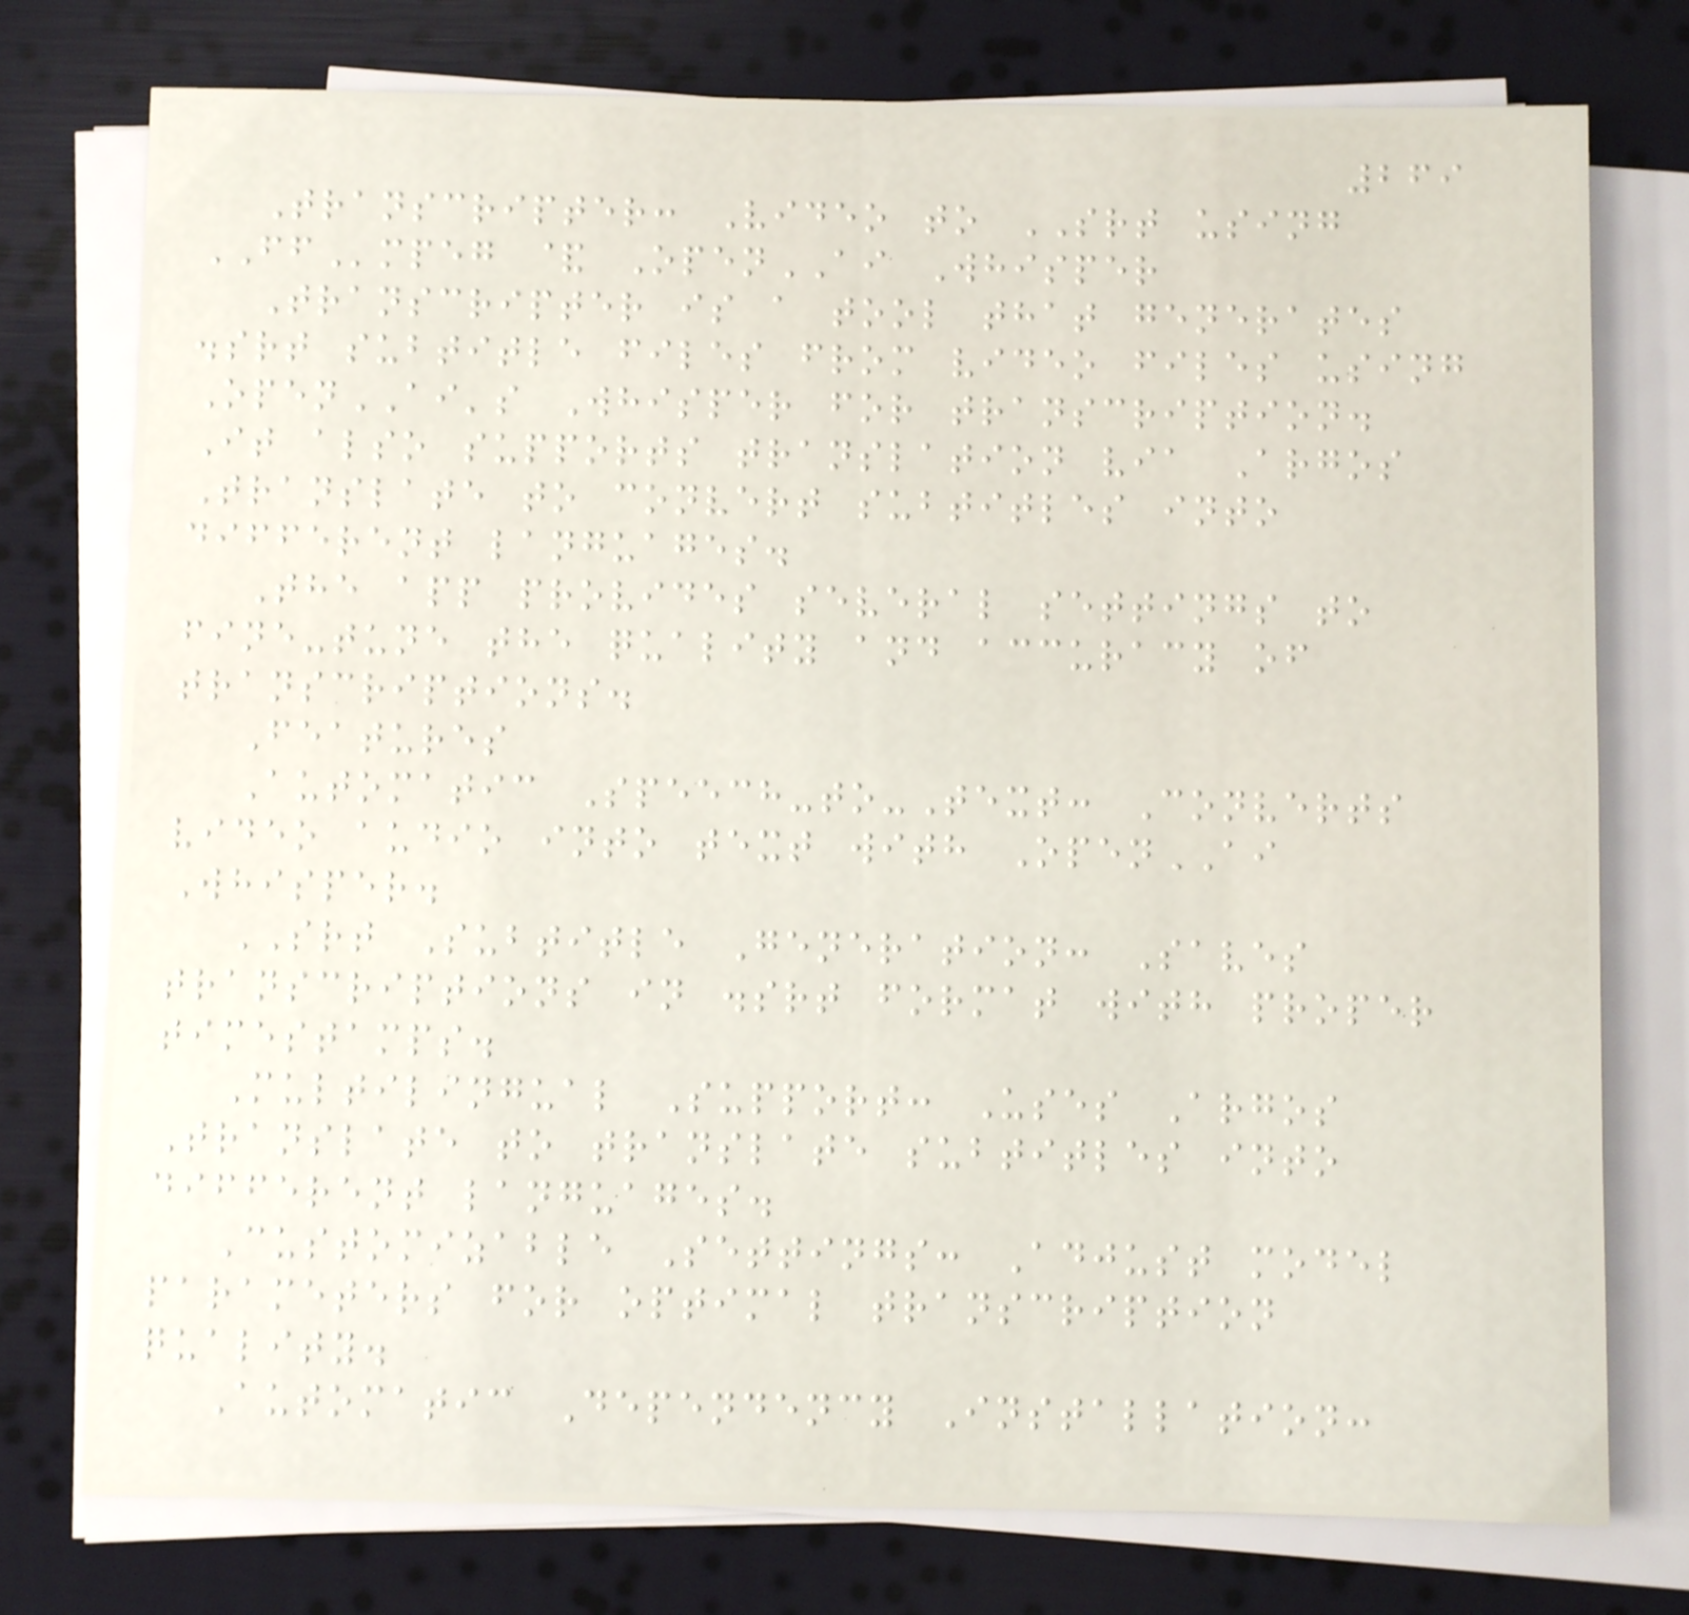269
Transcripter: Video to SRT using
FFmpeg & OpenAI Whisper
Transcripter is a tool that generates
.srt subtitle files from video files using
OpenAI's Whisper for transcription.
It also supports translation via Argos
Translate to convert subtitles into
different languages.
The app provides several settings to
fine-tune the quality and accuracy of
transcriptions.
Features
Automatic Speech-to-Text: Converts
video audio into text with OpenAI
Whisper.
SRT Subtitle Generation: Saves
transcriptions in .srt format with proper
timestamps.
Multilingual Support: Uses Argos
Translate to translate subtitles into
different languages.
Customizable Settings: Adjust model
parameters for optimal transcription
quality.
Automatic Dependency Installation:
